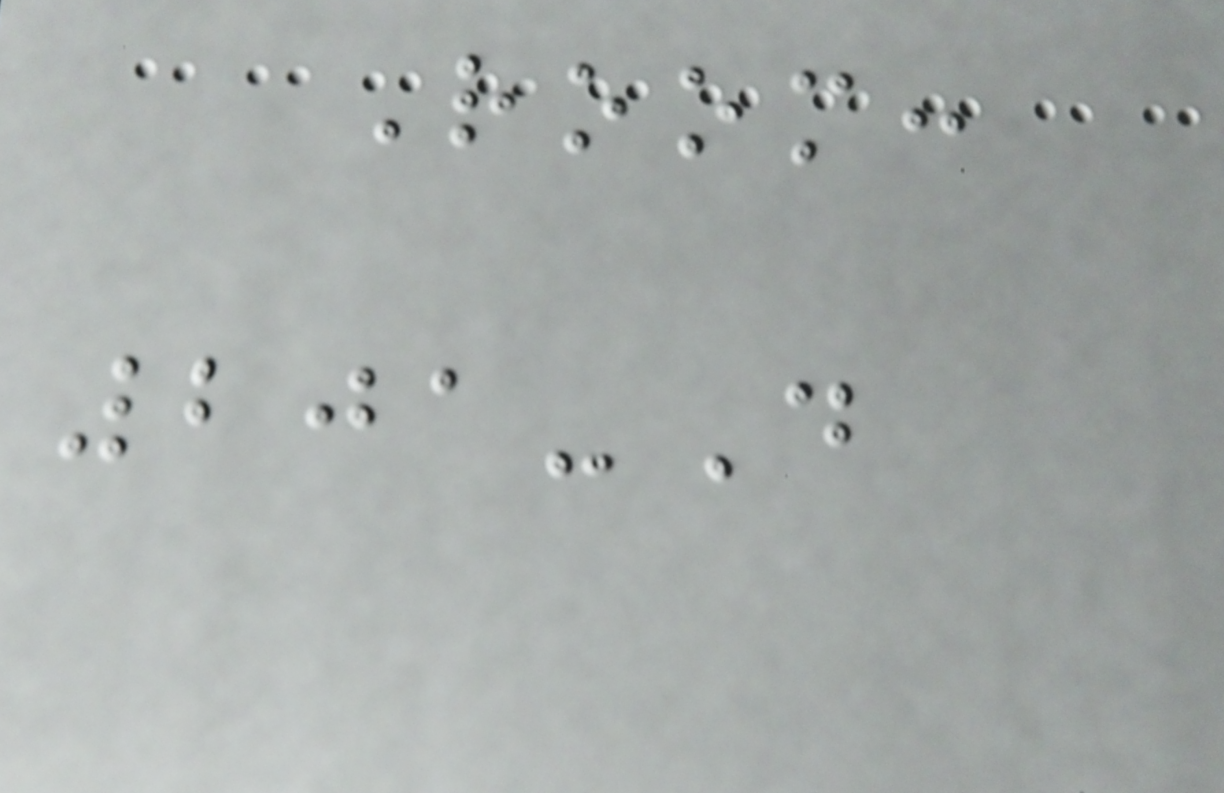Room:
201-D
